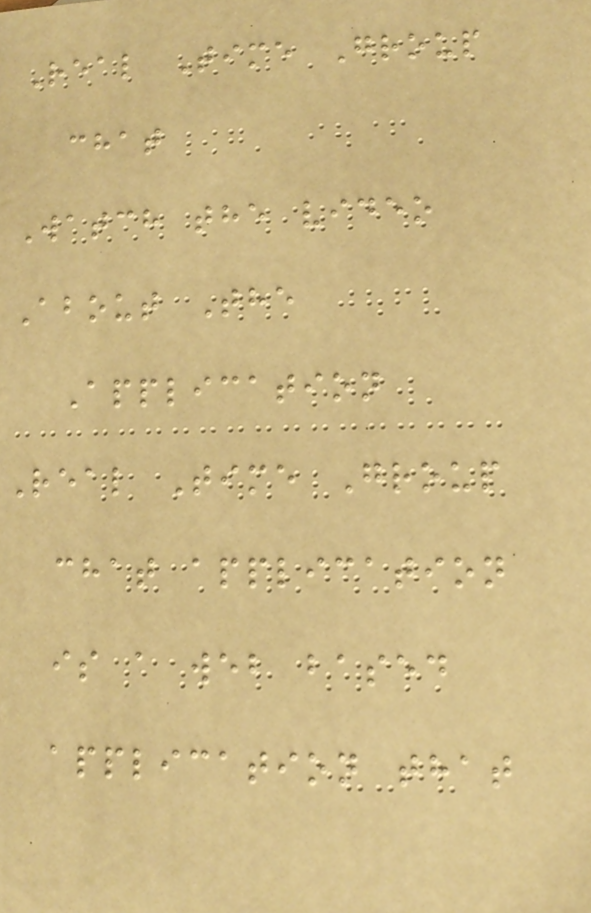Real Time Group
chat
Watch the video
About The
Application
Real Time Group
chat application
is a web based
application that
